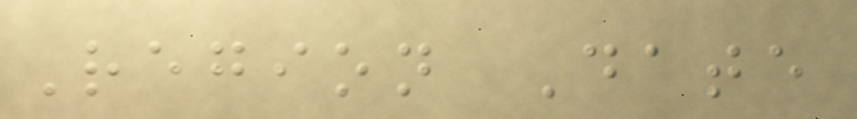Region Date
